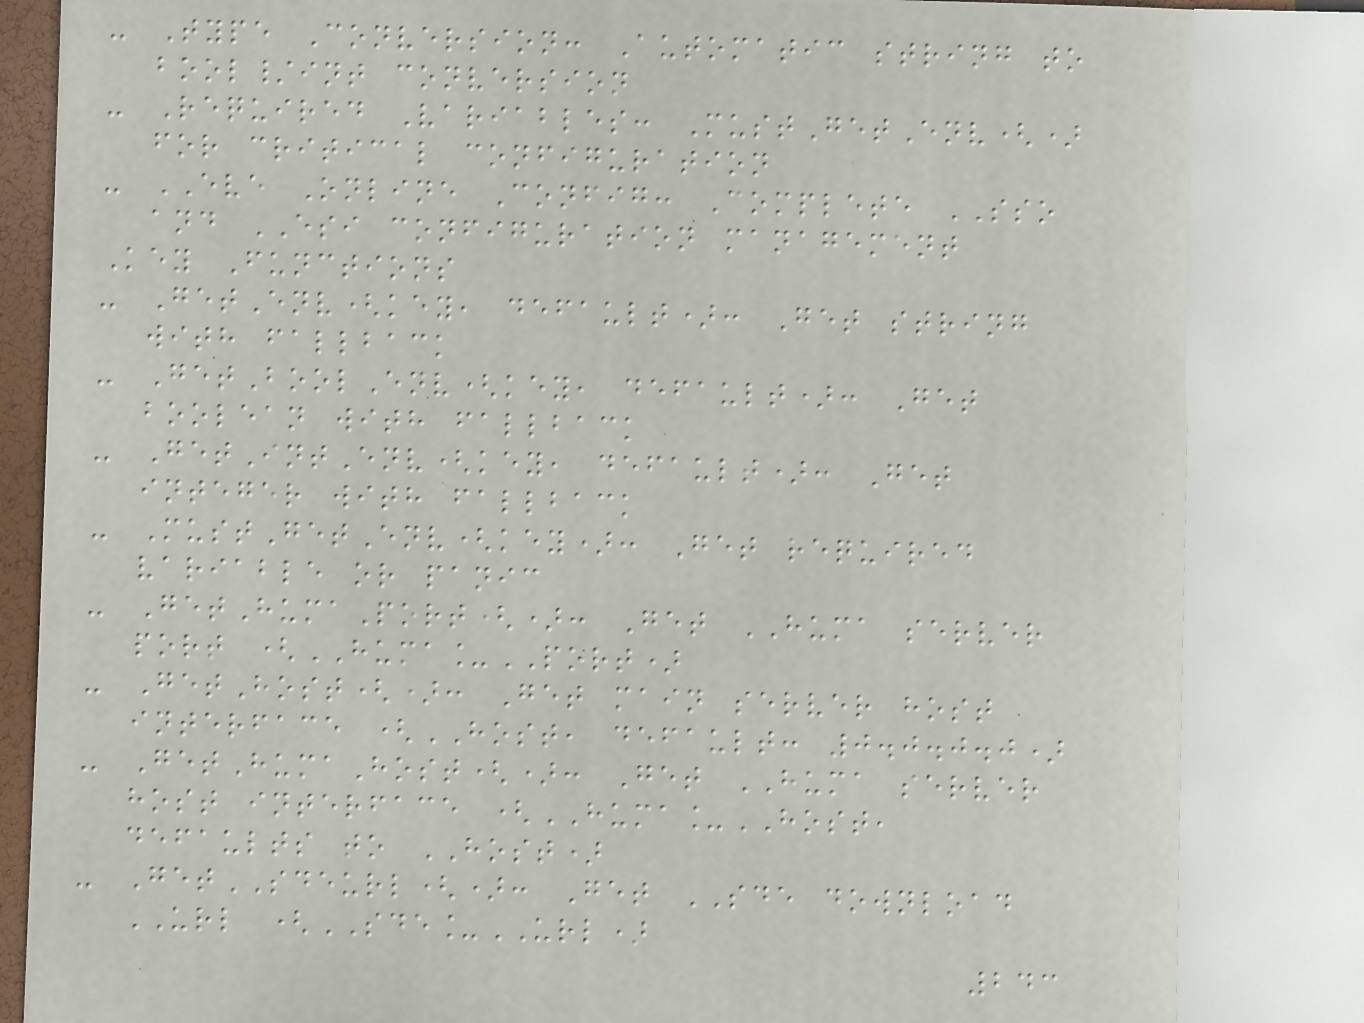- Type Conversion: Automatic string to
bool/int conversion
- Required Variables: MustGetEnv()
for critical configuration
- EVE Online Config: Complete SSO
and ESI configuration management
Key Functions
- GetEnv(key, default): Get string
with fallback
- GetBoolEnv(key, default): Get
boolean with fallback
- GetIntEnv(key, default): Get
integer with fallback
- MustGetEnv(key): Get required
variable or panic
- GetHumaPort(): Get HUMA server
port (HUMA_PORT)
- GetHost(): Get main server host
interface (HOST, default: 0.0.0.0)
- GetHumaHost(): Get HUMA server
host interface (HUMA_HOST,
defaults to HOST)
- GetSDEURL(): Get SDE download
URL (SDE_URL)
243
